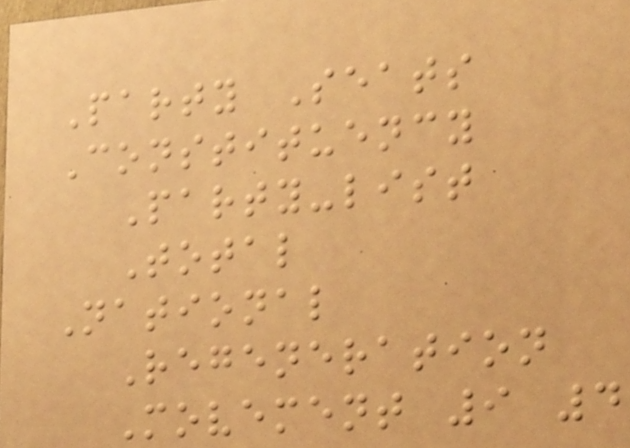Party Seats
Constituency
Party-list
Total
National
Regeneration
Movement 9 4
